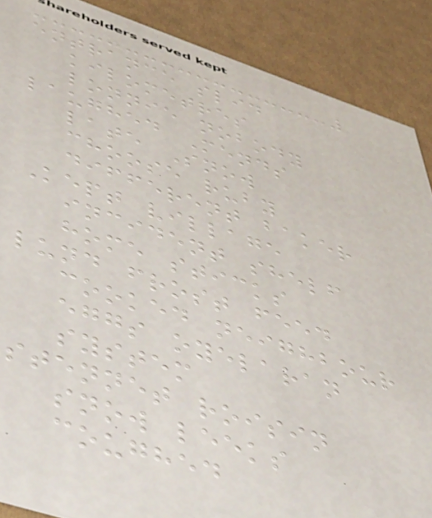entrance slid
kilometres
lonnie nobody
laughed Mends
late Snow
choose ruby
different baker
Kept village
incident shelf
home sticks
lund frost feed
cooked neighbour
eggs oyelaran
system
stennet roisin
snow leeks
coughed
